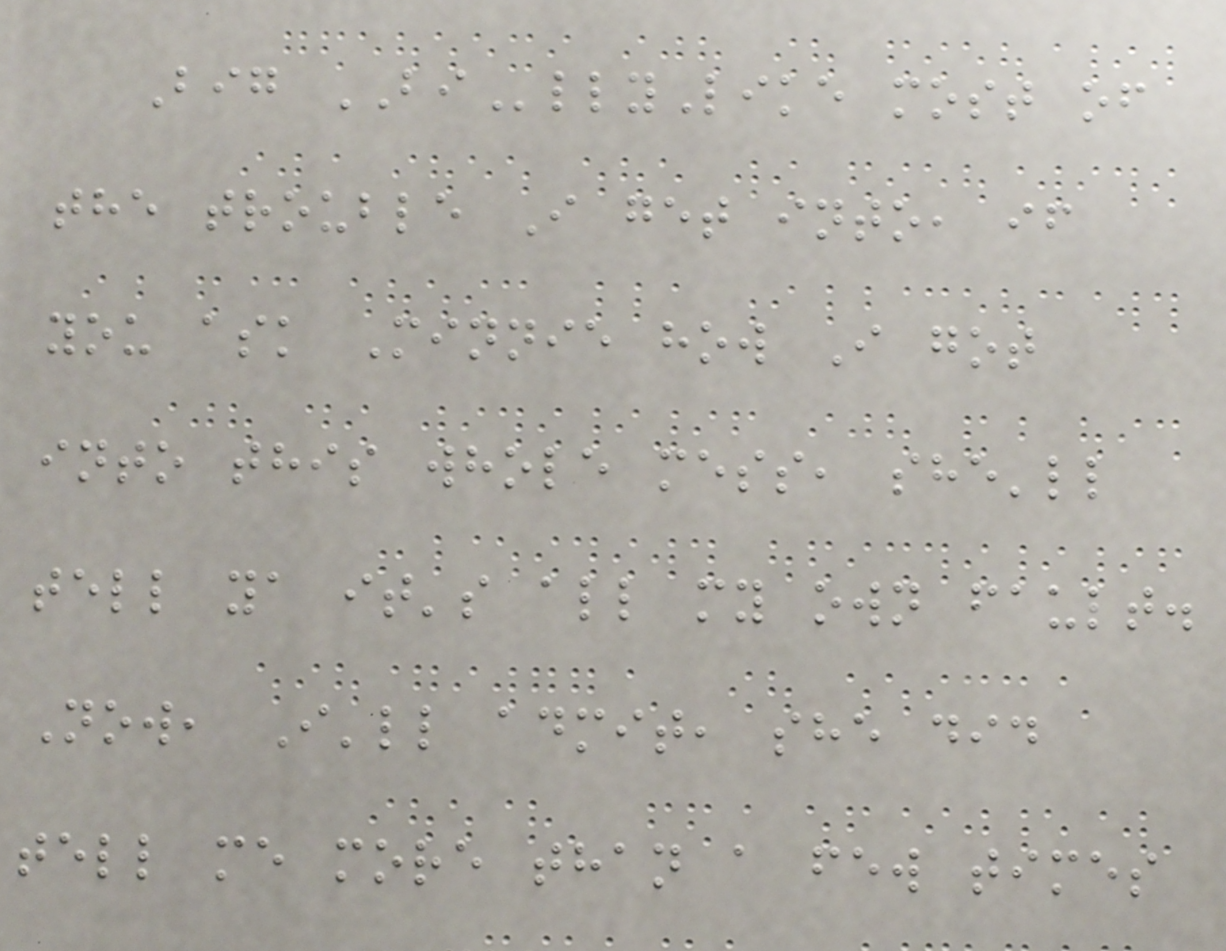Big BIllyLike most of
the trouble I get into, if
you ask Minnie how I got
into this whole mess, she'll
tell ya it's all my own fault.
Now, I'll admit, she did
tell me more than a few times
